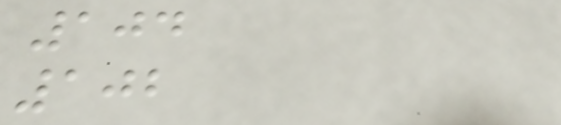104
102
